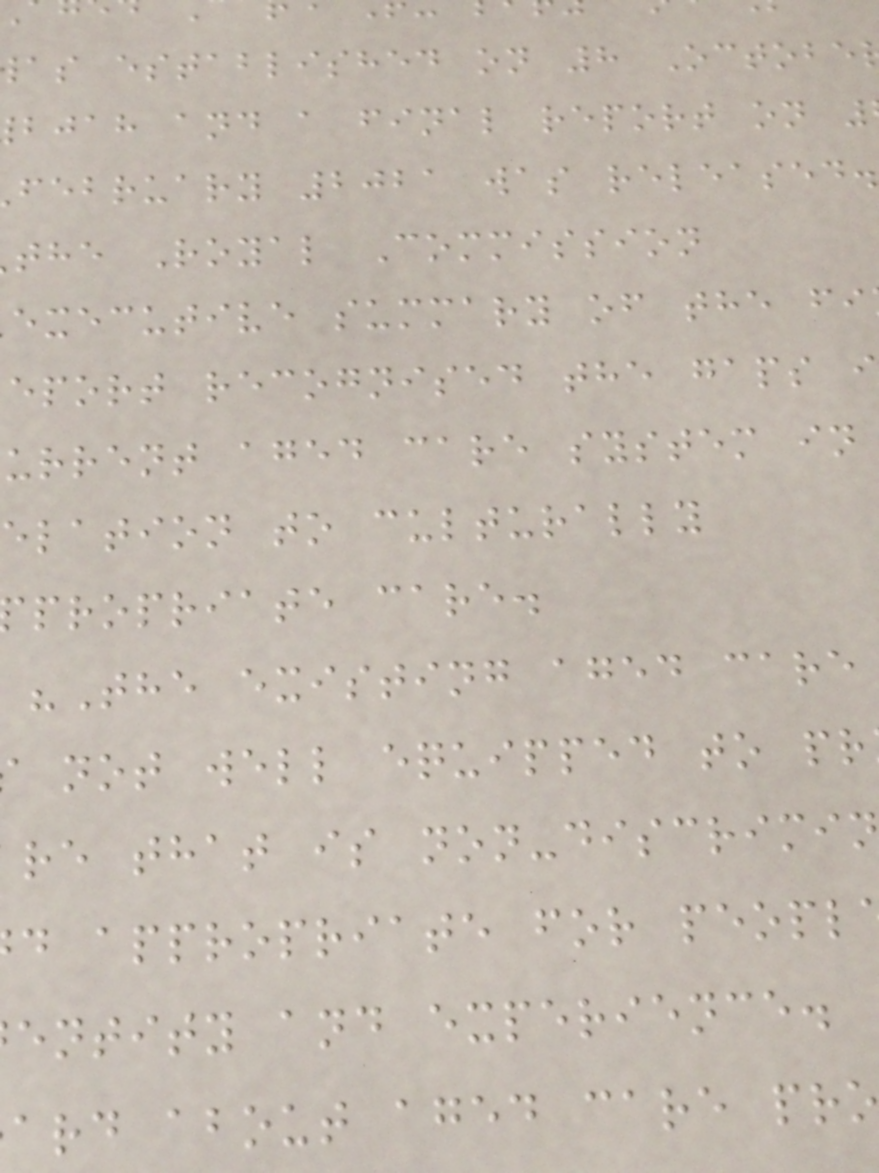as established on 8 Octobe
bjah and a final report on
february 2021 was released.
the Royal Commission
executive summary of the fi
eport recognised the gaps i
urrent aged care system in
elation to culturally
propriate care.
"The existing aged care
not well equipped to pr
re that is non-discrimi
d appropriate for peopl
entity and experience.
ard about aged care pro
